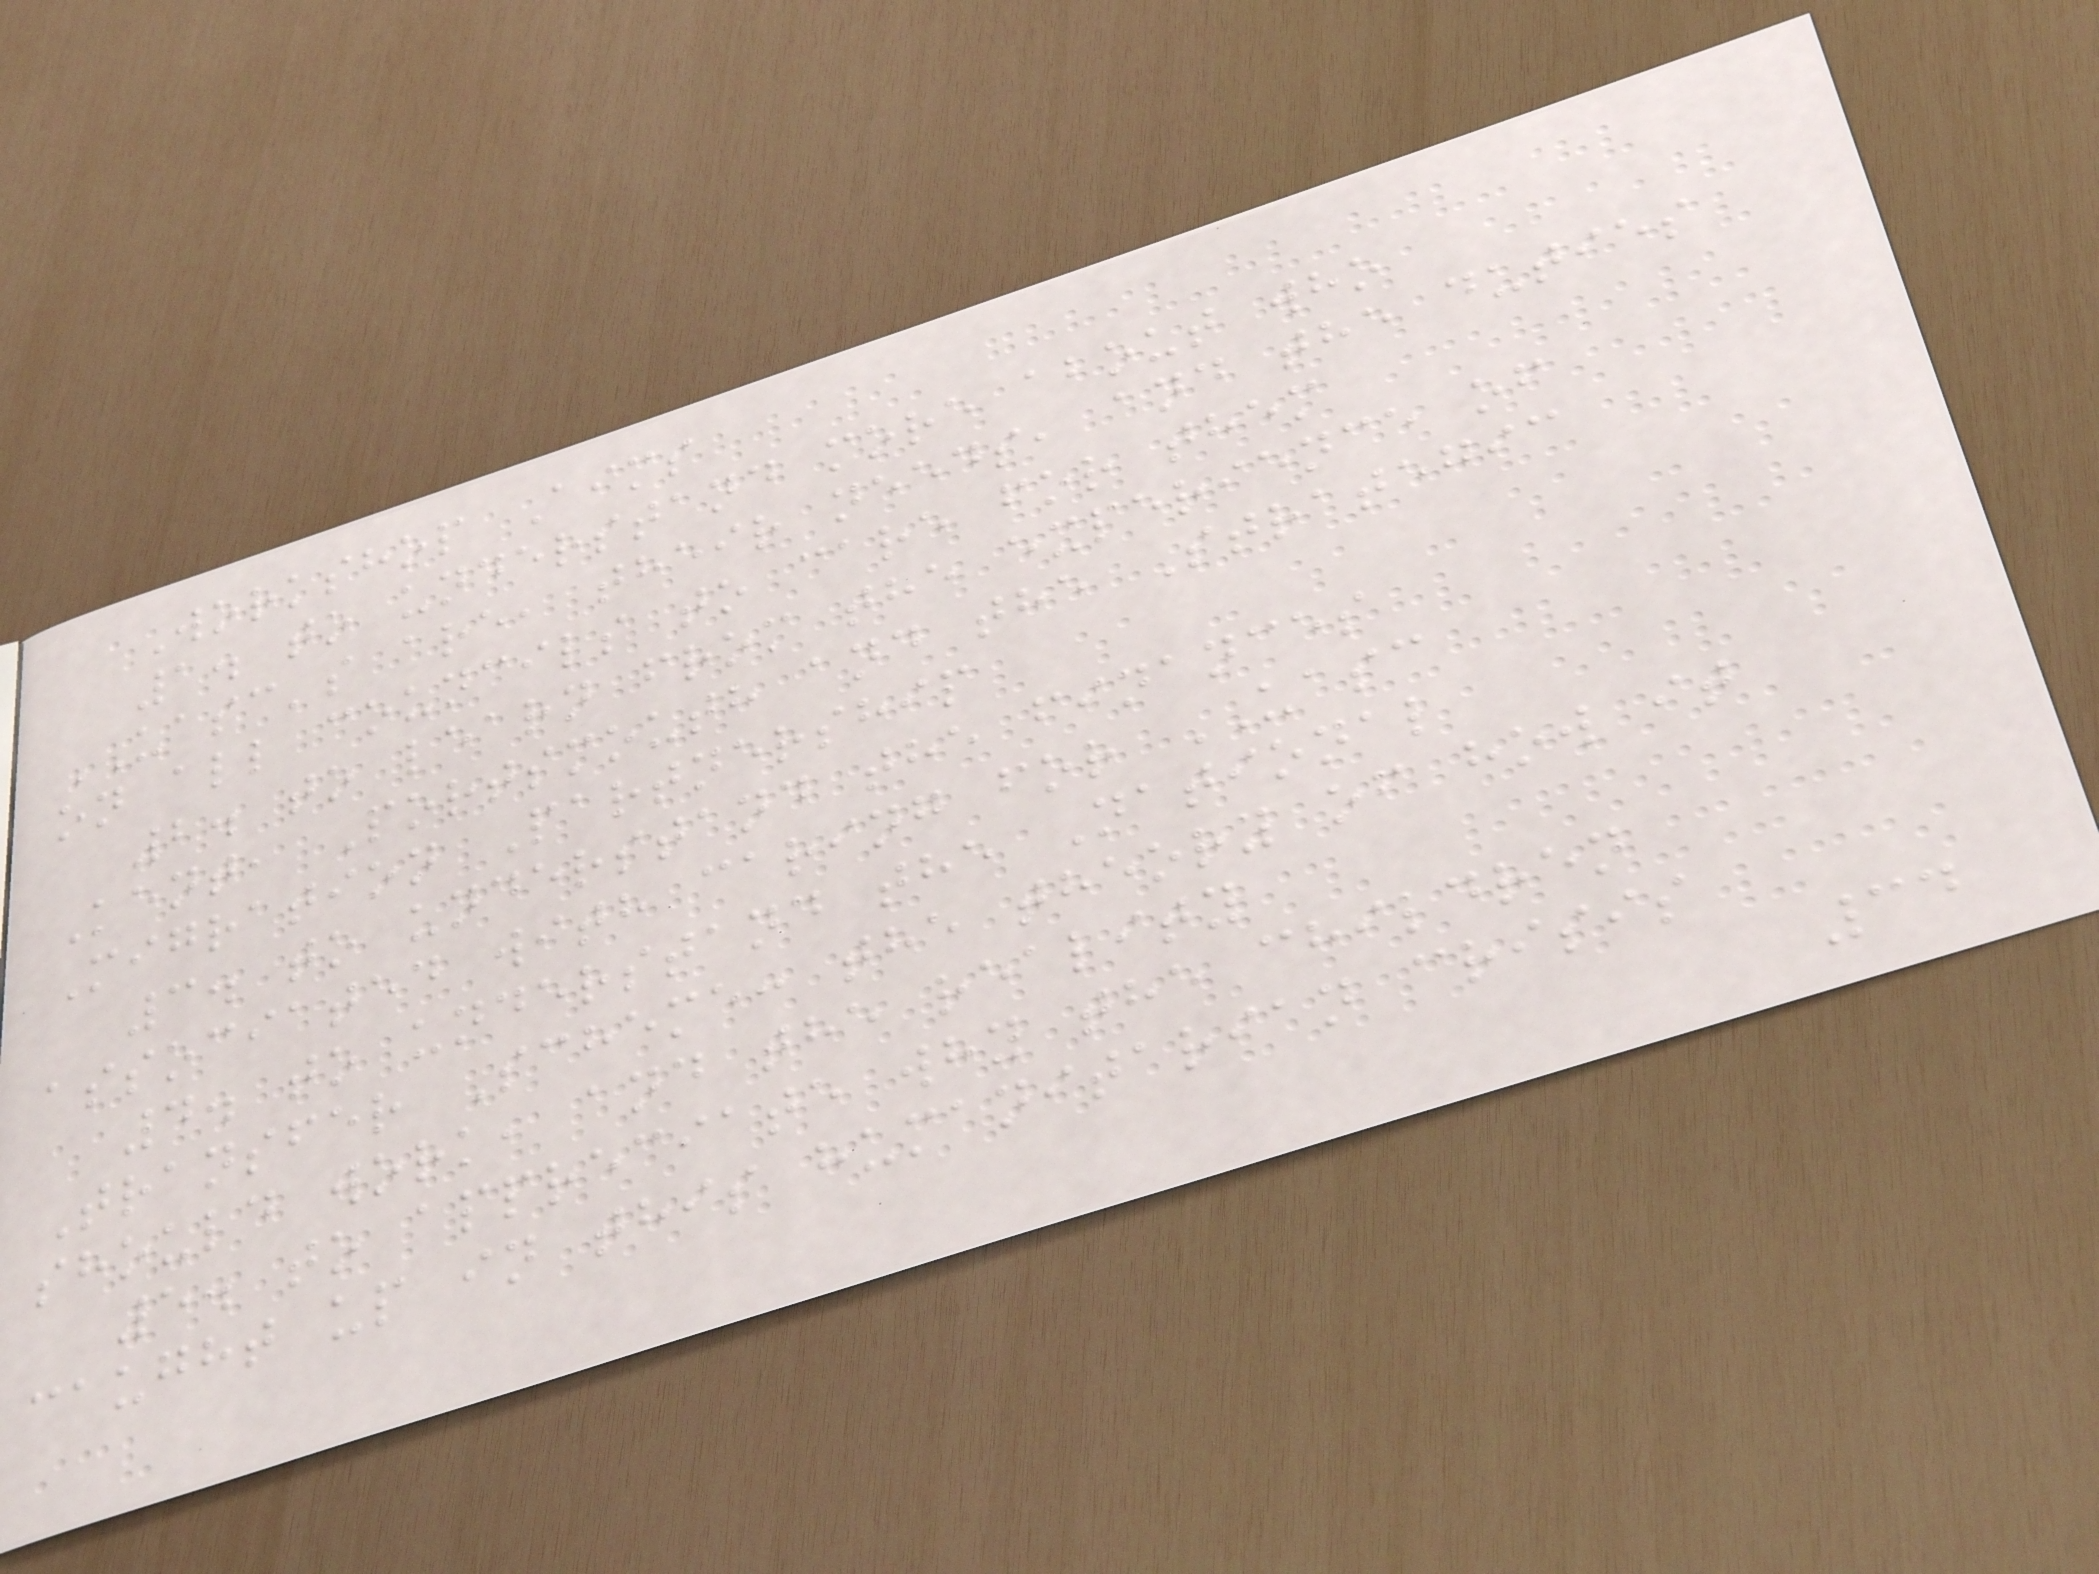Workshop Aims
1. to understand more about who
UASC's are, their needs, and the duties
on all councils to care for them
2. to learn from the experience of
Kent, Portsmouth and the Strategic
Migration Partnership
3. to understand the finances
associated with caring for UASC
4. to understand the National
Transfer Scheme: the theory of how it
should work, and the reality
5. to appreciate why the children
caught up in this humanitarian crisis
34
